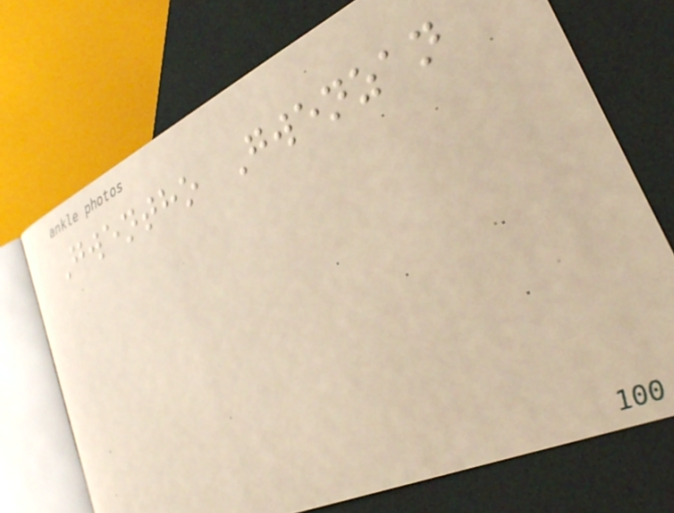Gwentho Gwenzan
